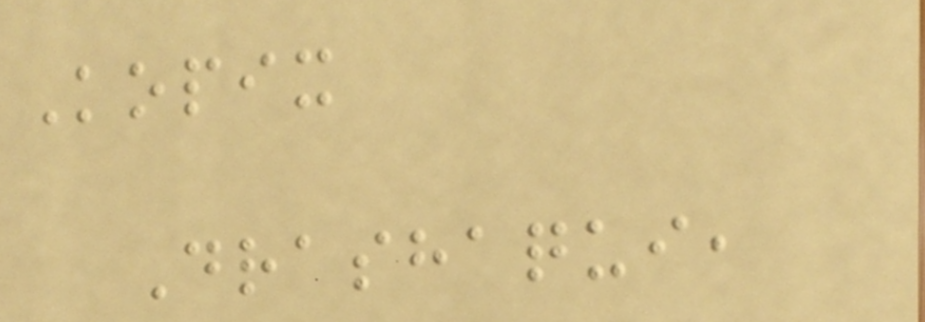Kopix
Drashaqui,
